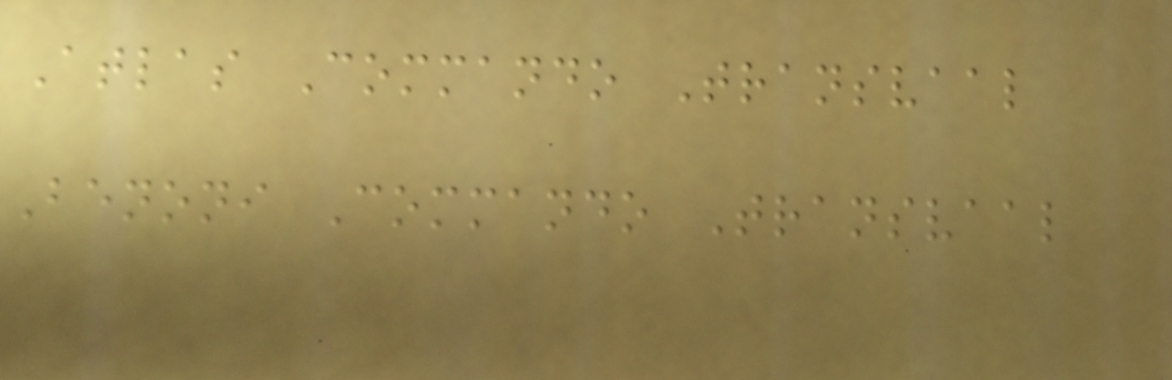Atlas Commando Transvaal
Benoni Commando Transvaal
